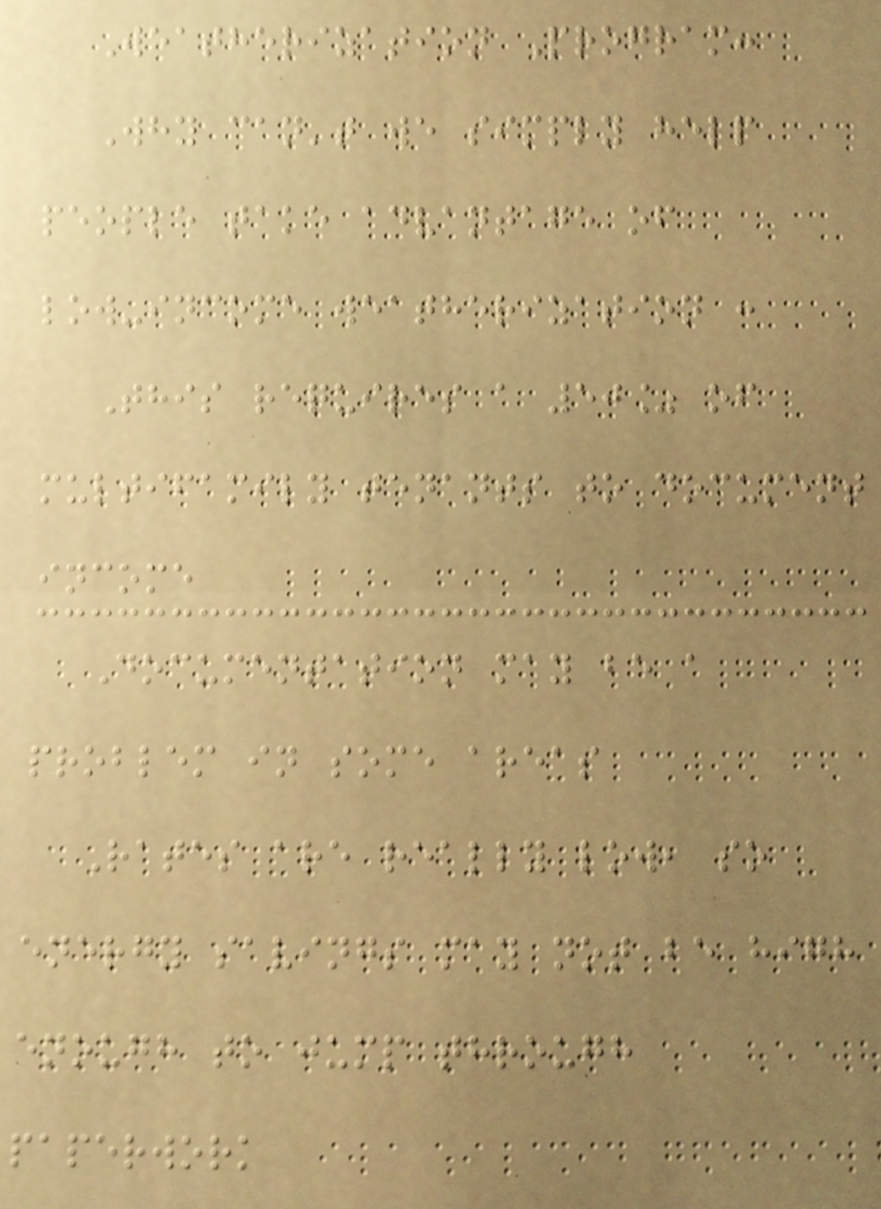Weatherization Program:
Why can't we simply help
people take advantage of
low-income weatherization :
This requires a 50% of
multifamily tenants to document
income
Documentation may be a
problem in some areas
Rates are really low, so
energy savings may not be high
enough to jump through
paperwork
